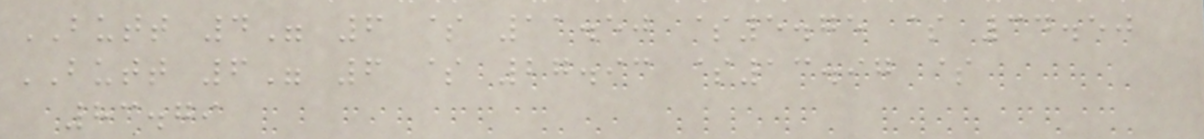BUTT 4" 6 $ 11.50 $5.75 $ 34.50
BUTT 6" 6 $ 27.93 $13.97 $
83.79
